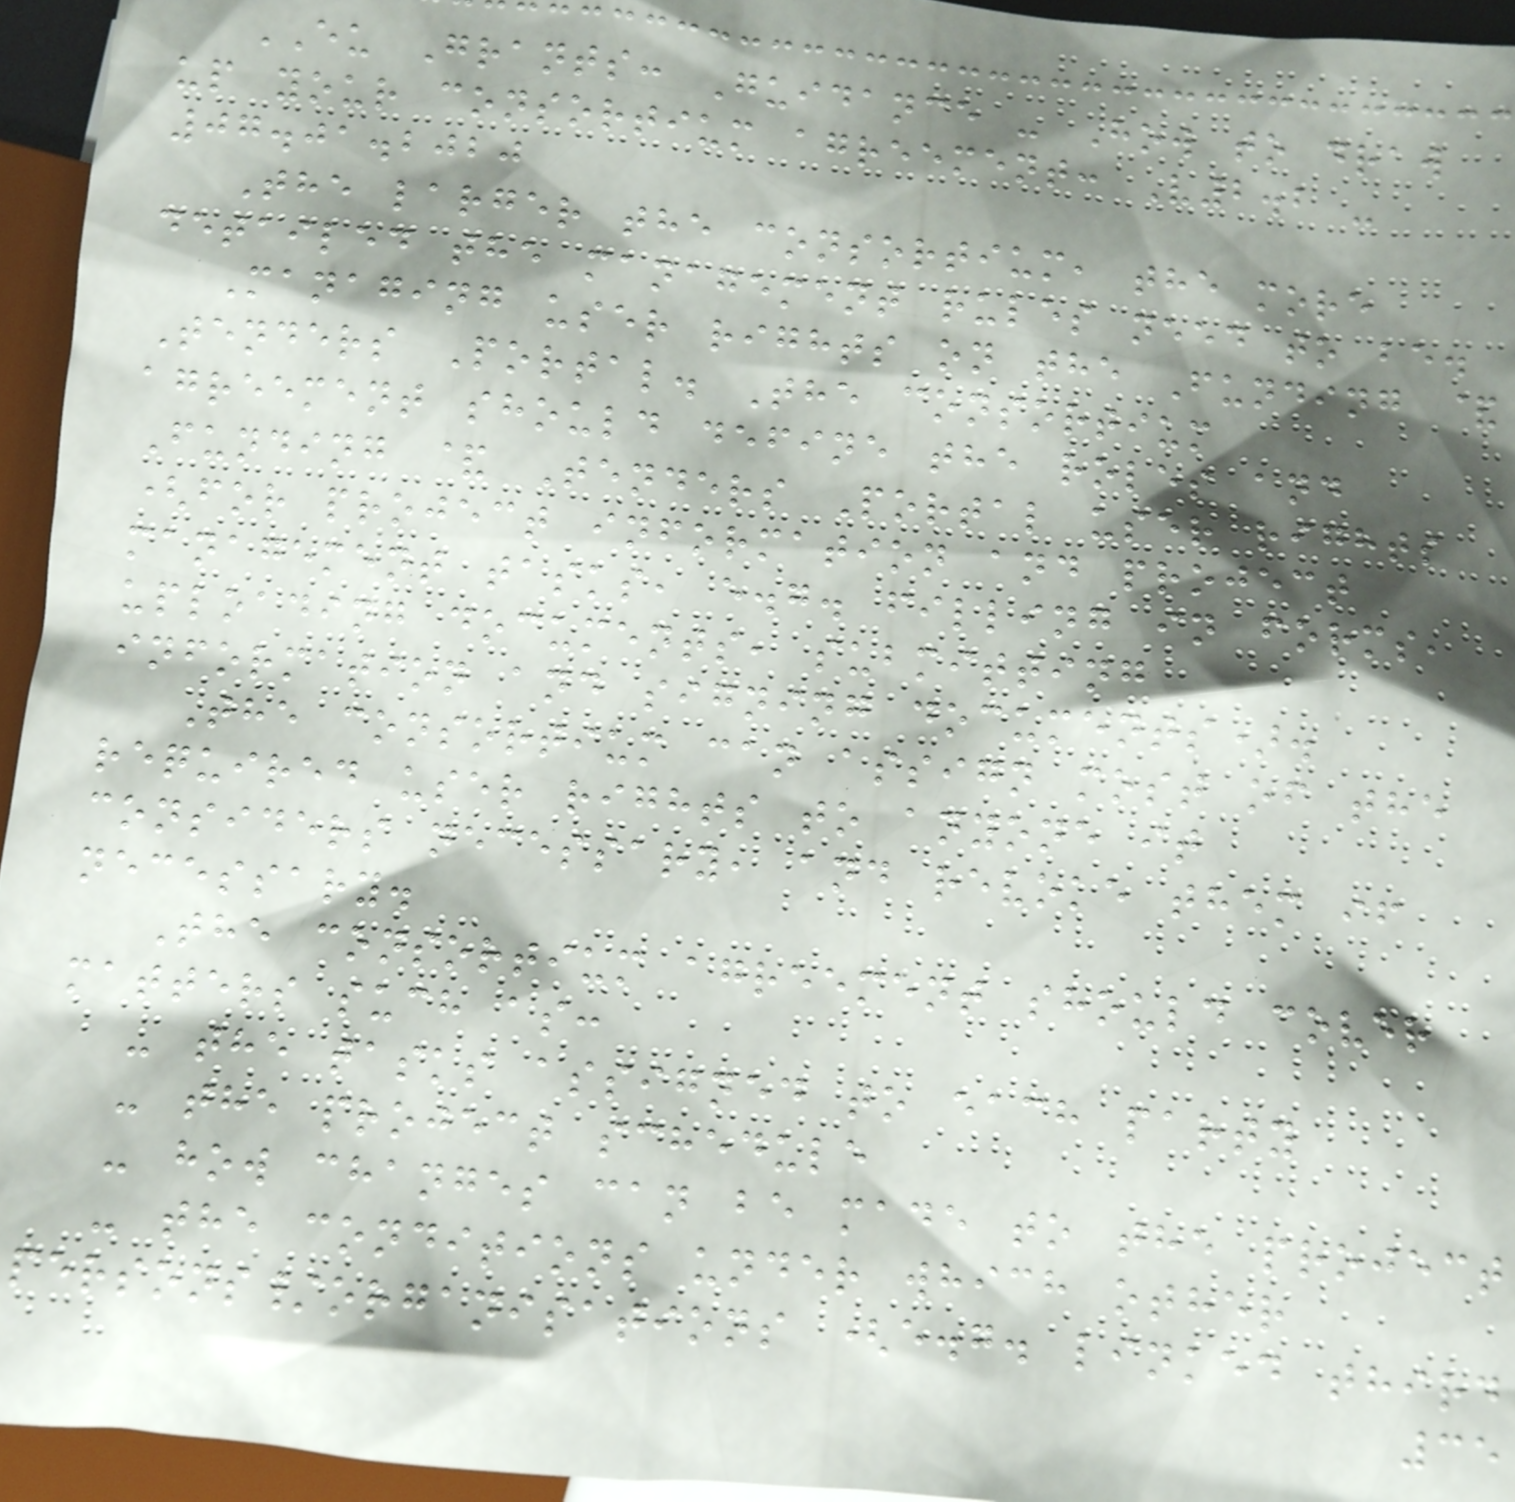EU Grants: Guidance - How to draw
up your consortium agreement: V2.2 -
07.01.2020
The larger the consortium, the more
detailed the management rules need to be.
Managing user rights on the Funding &
Tenders Portal. The consortium
agreement should define the roles and
Funding & Tenders Portal user rights
(for project information and project
management tasks, e.g. filling in forms,
uploading documents, submitting
information and signing documents).
The consortium can assign most of the
required user rights to anyone it
considers necessary, and revoke them if
necessary.
The consortium agreement should cover
matters such as:
- the tasks assigned to each party
- the project schedule
- how changes can be made to the project
- the conditions under which other
persons/organisations (e.g. linked third
35
